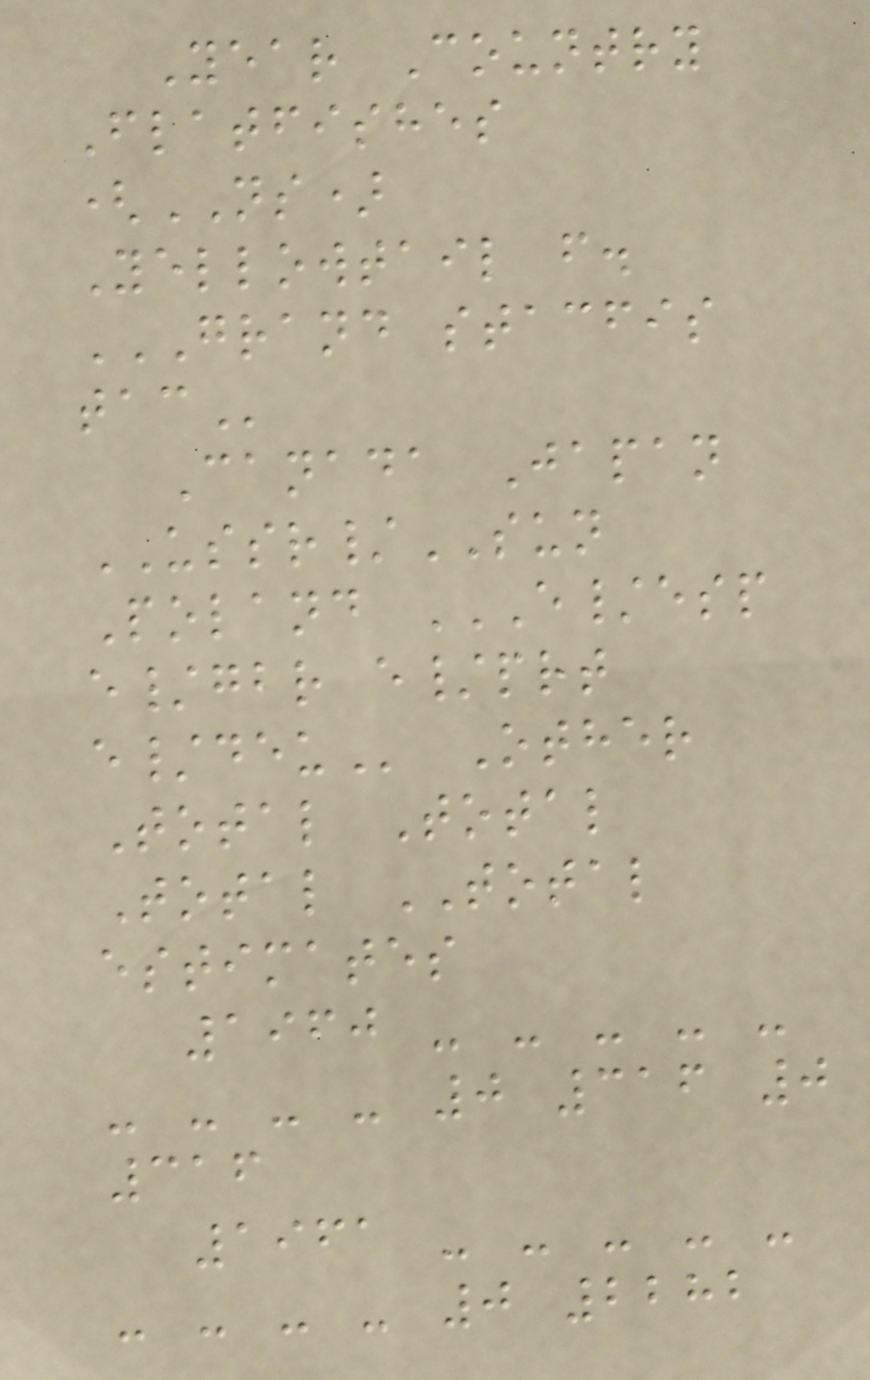Year Country
Flatfishes
(NS)
Yellowtail f.
GRAND STACFIS
TAC
Canada Japan
USSR/SUN
Poland E/ESP
E/GBR E/PRT
E/DEU Other
Total Total
Total TOTAL
estimates
1960 - - - - -
- - - - 0 316 0
316
1961 - - - - -
- - - - 0 2282
